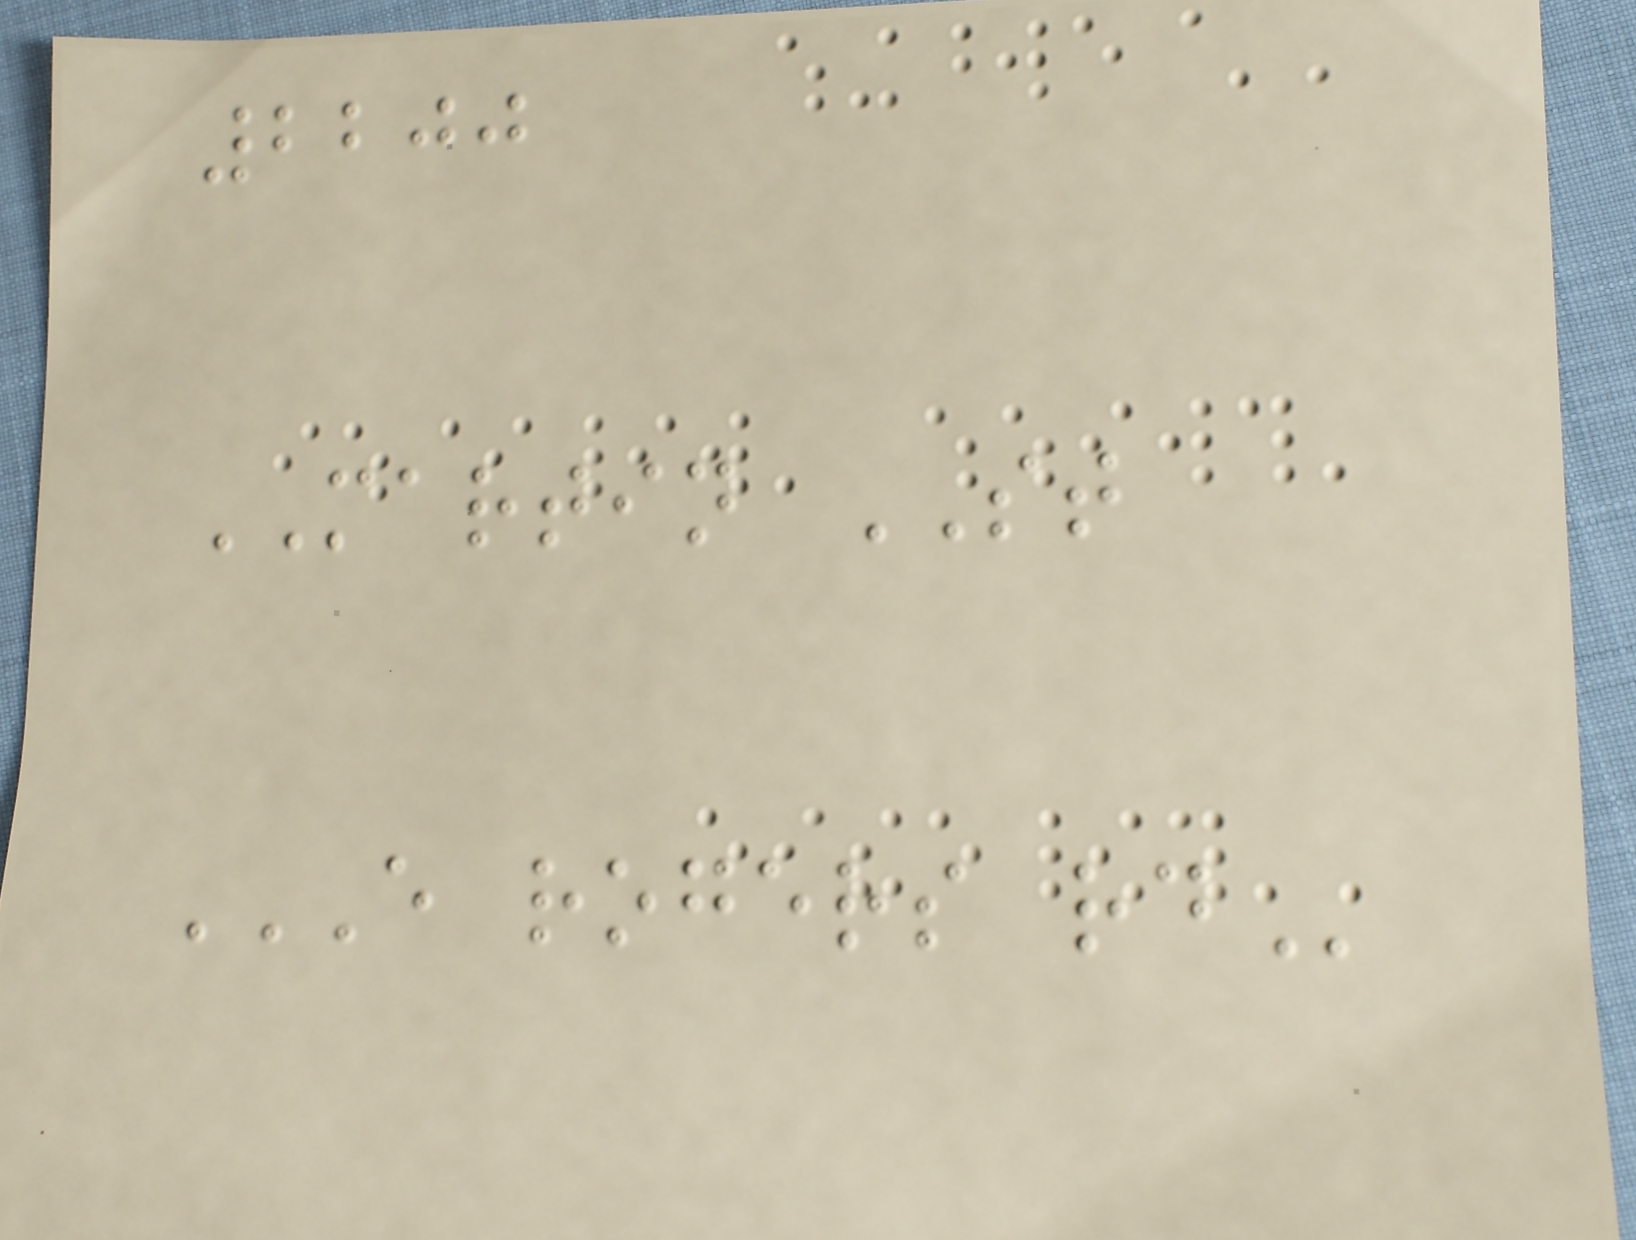2200
MARTIN ST
E ROGERS RD
